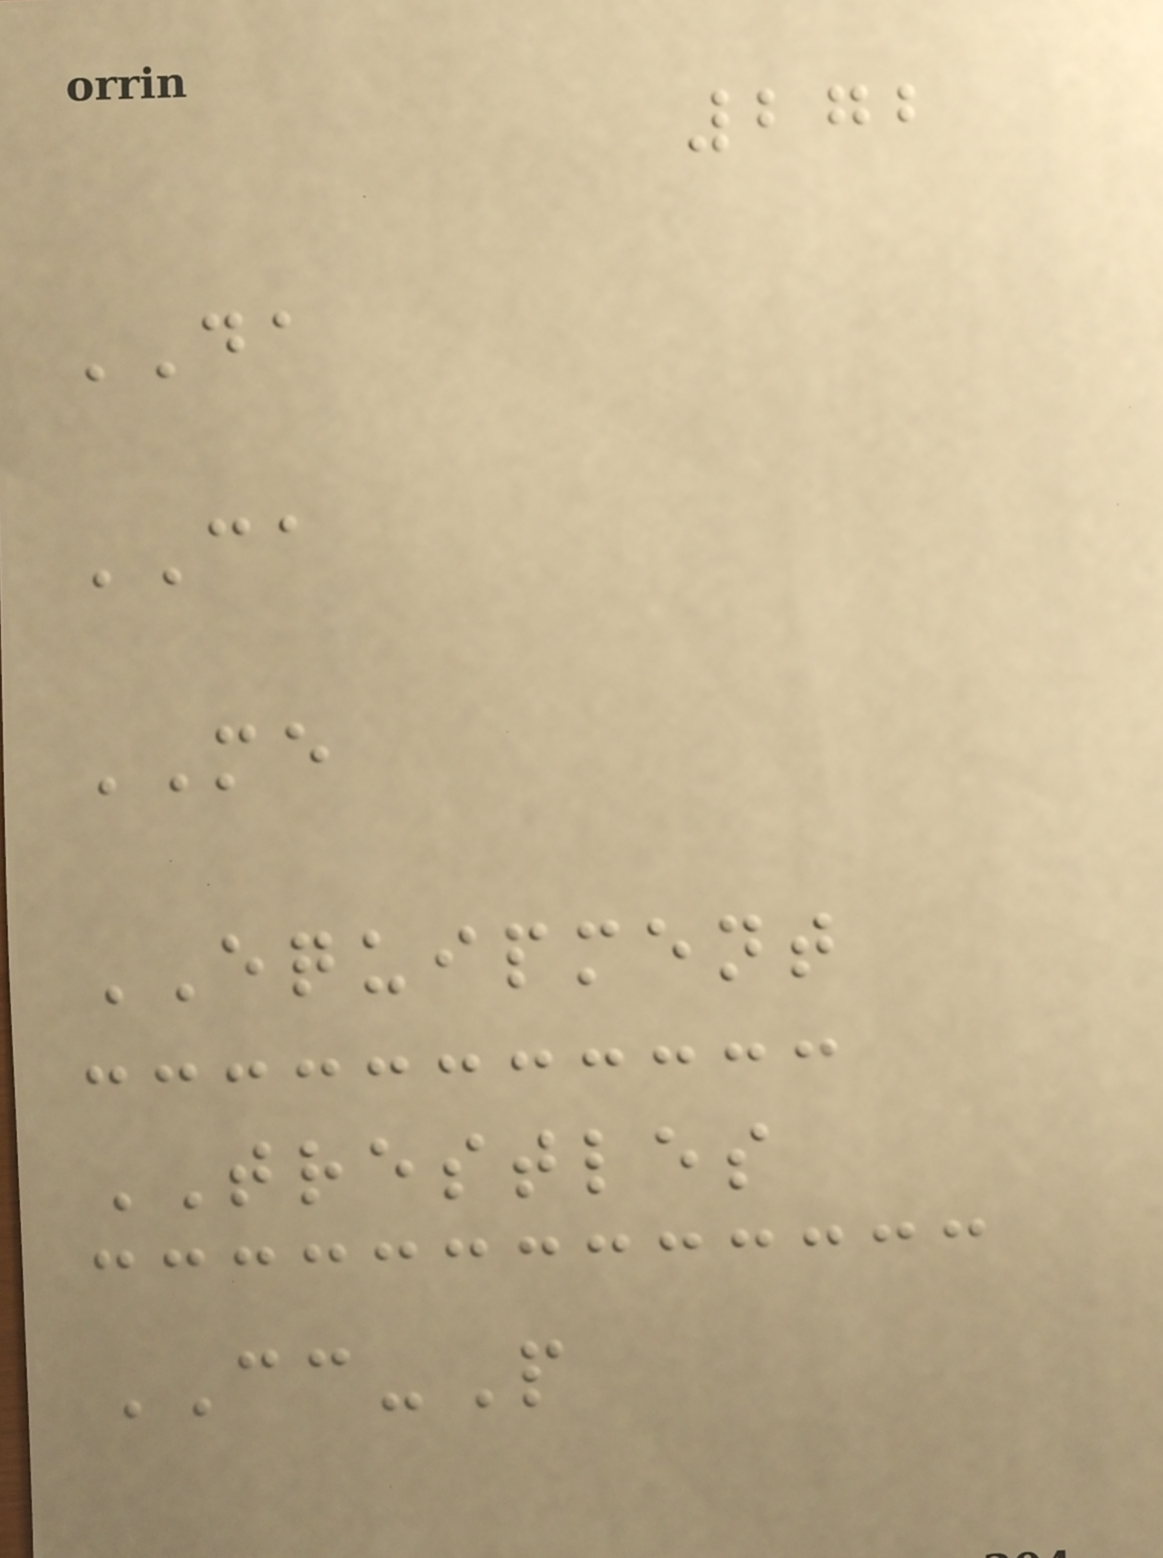272
DA
CA
ME
EQUIPMENT
TRESTLES
CC-P
